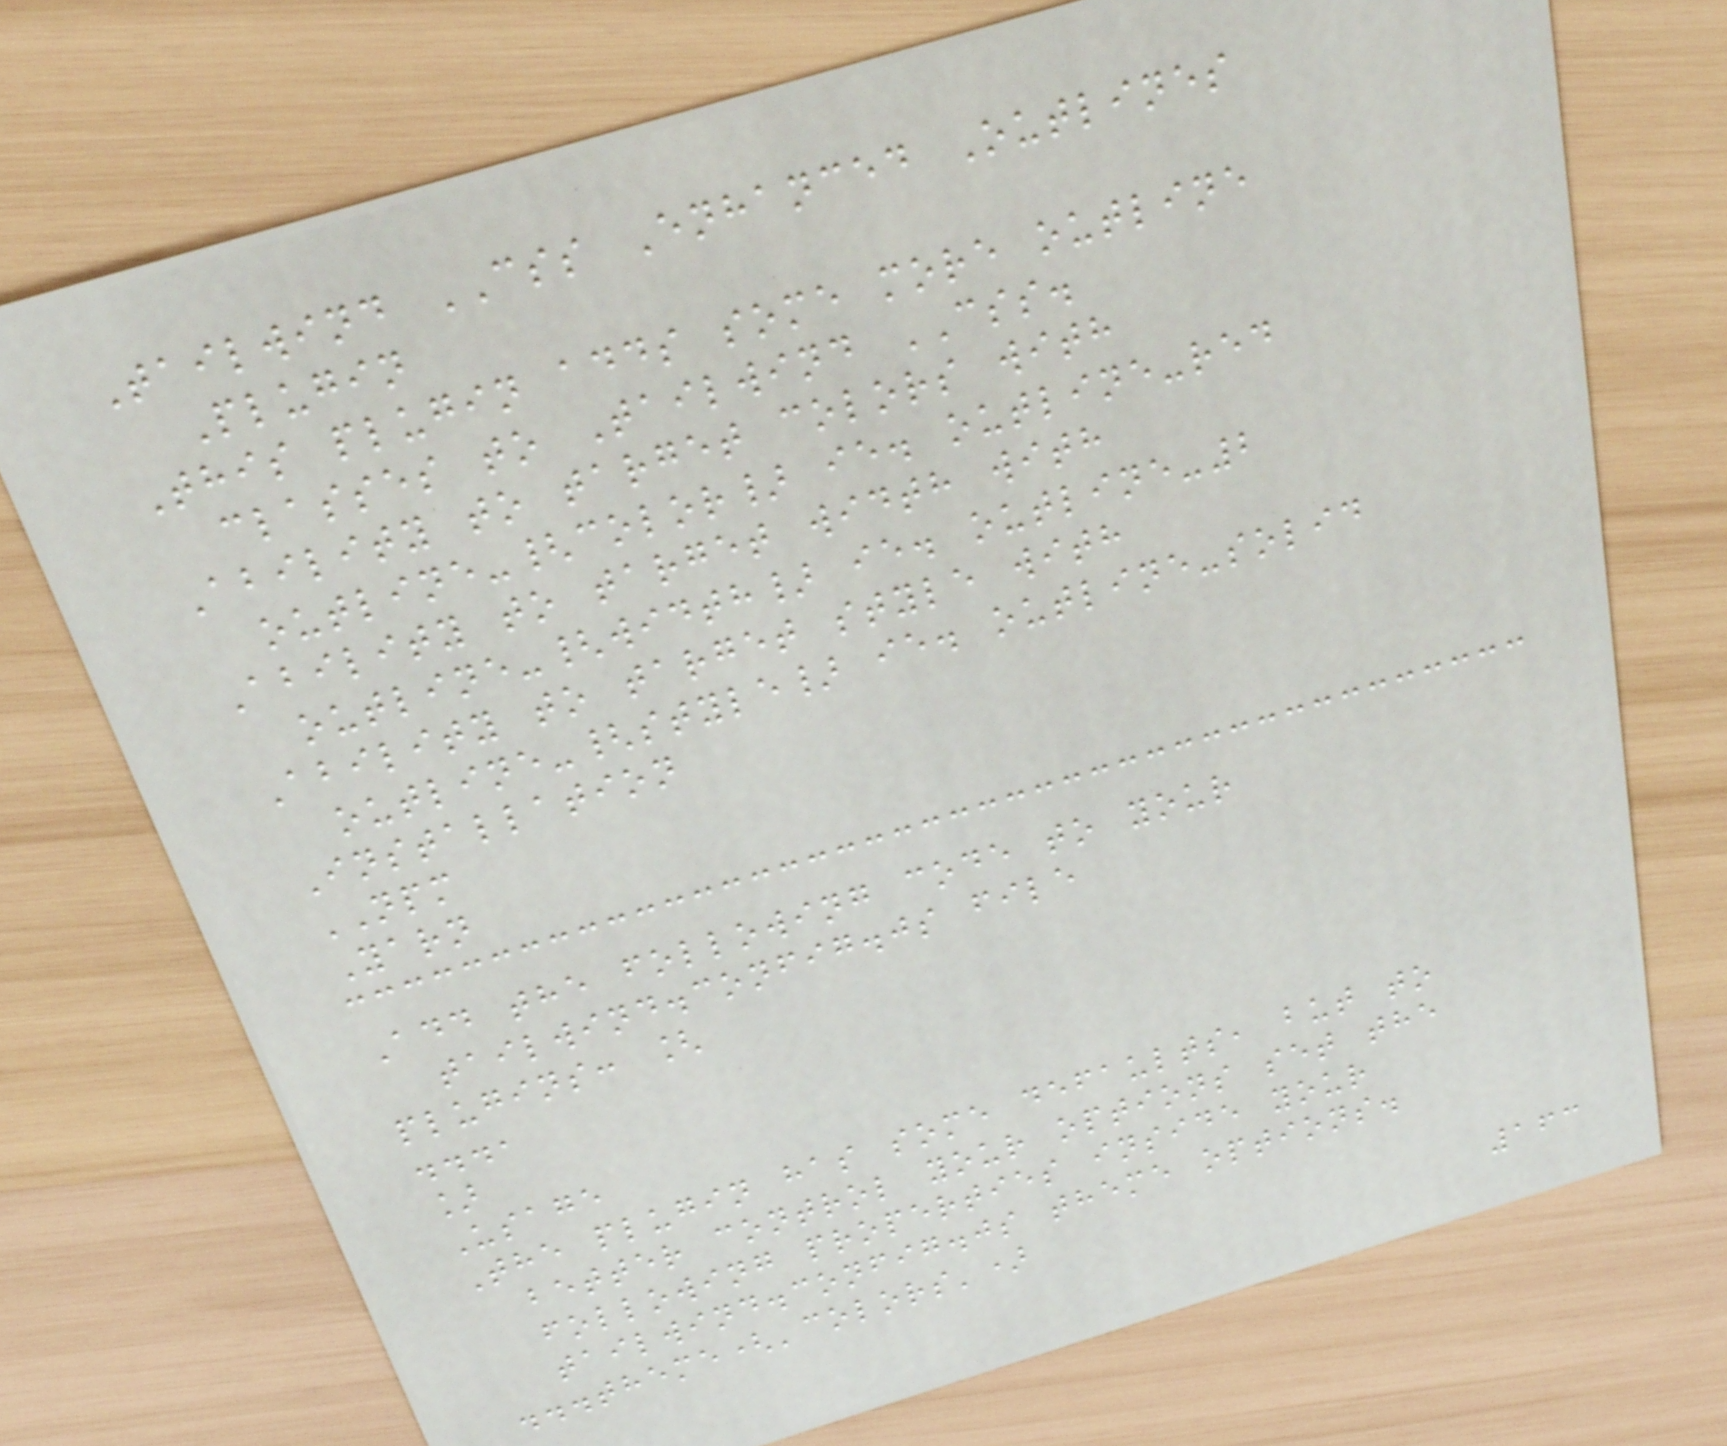Tailwind CSS Enhanced Outlines
Plugin
This plugin adds some more outline
classes to Tailwind CSS.
Ability to target colors with
outline-{color} ie. outline-red
Ability to target width with
outline-{width} ie. outline-2
Ability to target style with
outline-{style} ie. outline-solid
Installation
NPM
Yarn
Add the following code to your
tailwind.config.js file
plugins: [
...,
]
Usage
The plugin has some defaults, but to
better control your options set the
following properties inside your
tailwind.config.js theme options.
...theme('colors')
163
